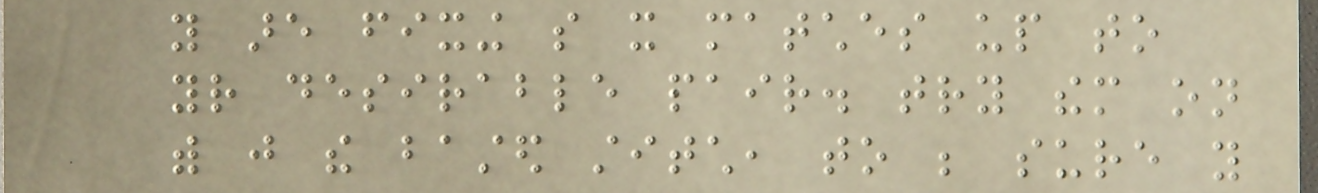you are fixing so it matches up to
your desirable pair. try them on
with just the basted stitch, to be sure you
